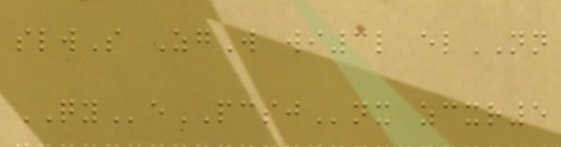slwS ZgW wi3l elNN
QYePCSJnx zcxr5
